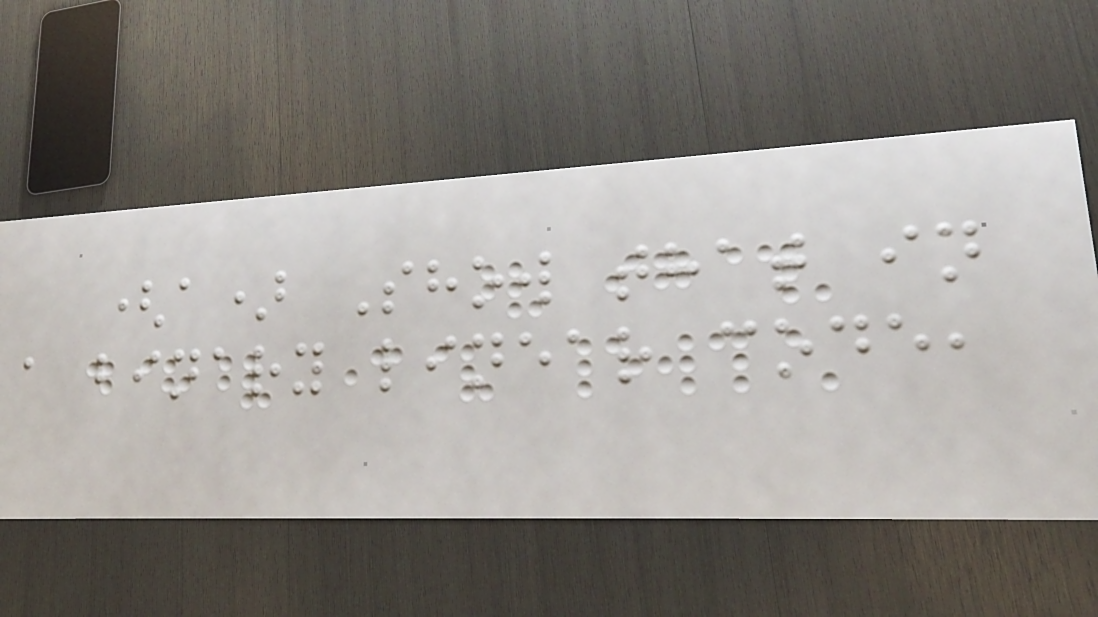(a) Show that in
a binary linear code,
